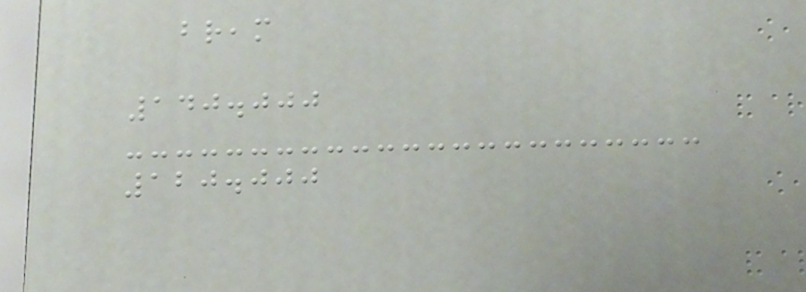bream
140.000
120.000
